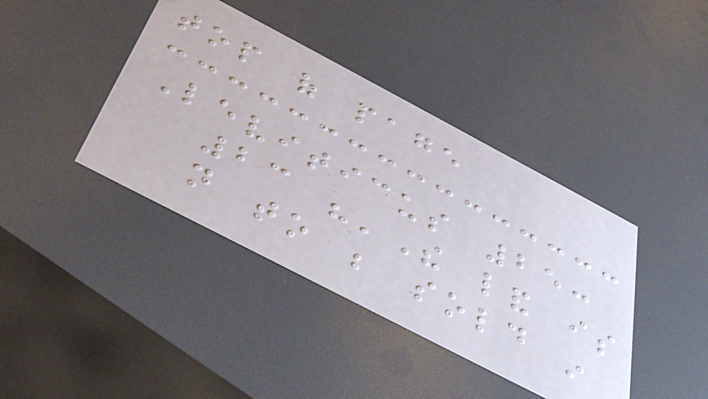top of page
Leviticus 25:
23 "'The land is
not to be sold in
